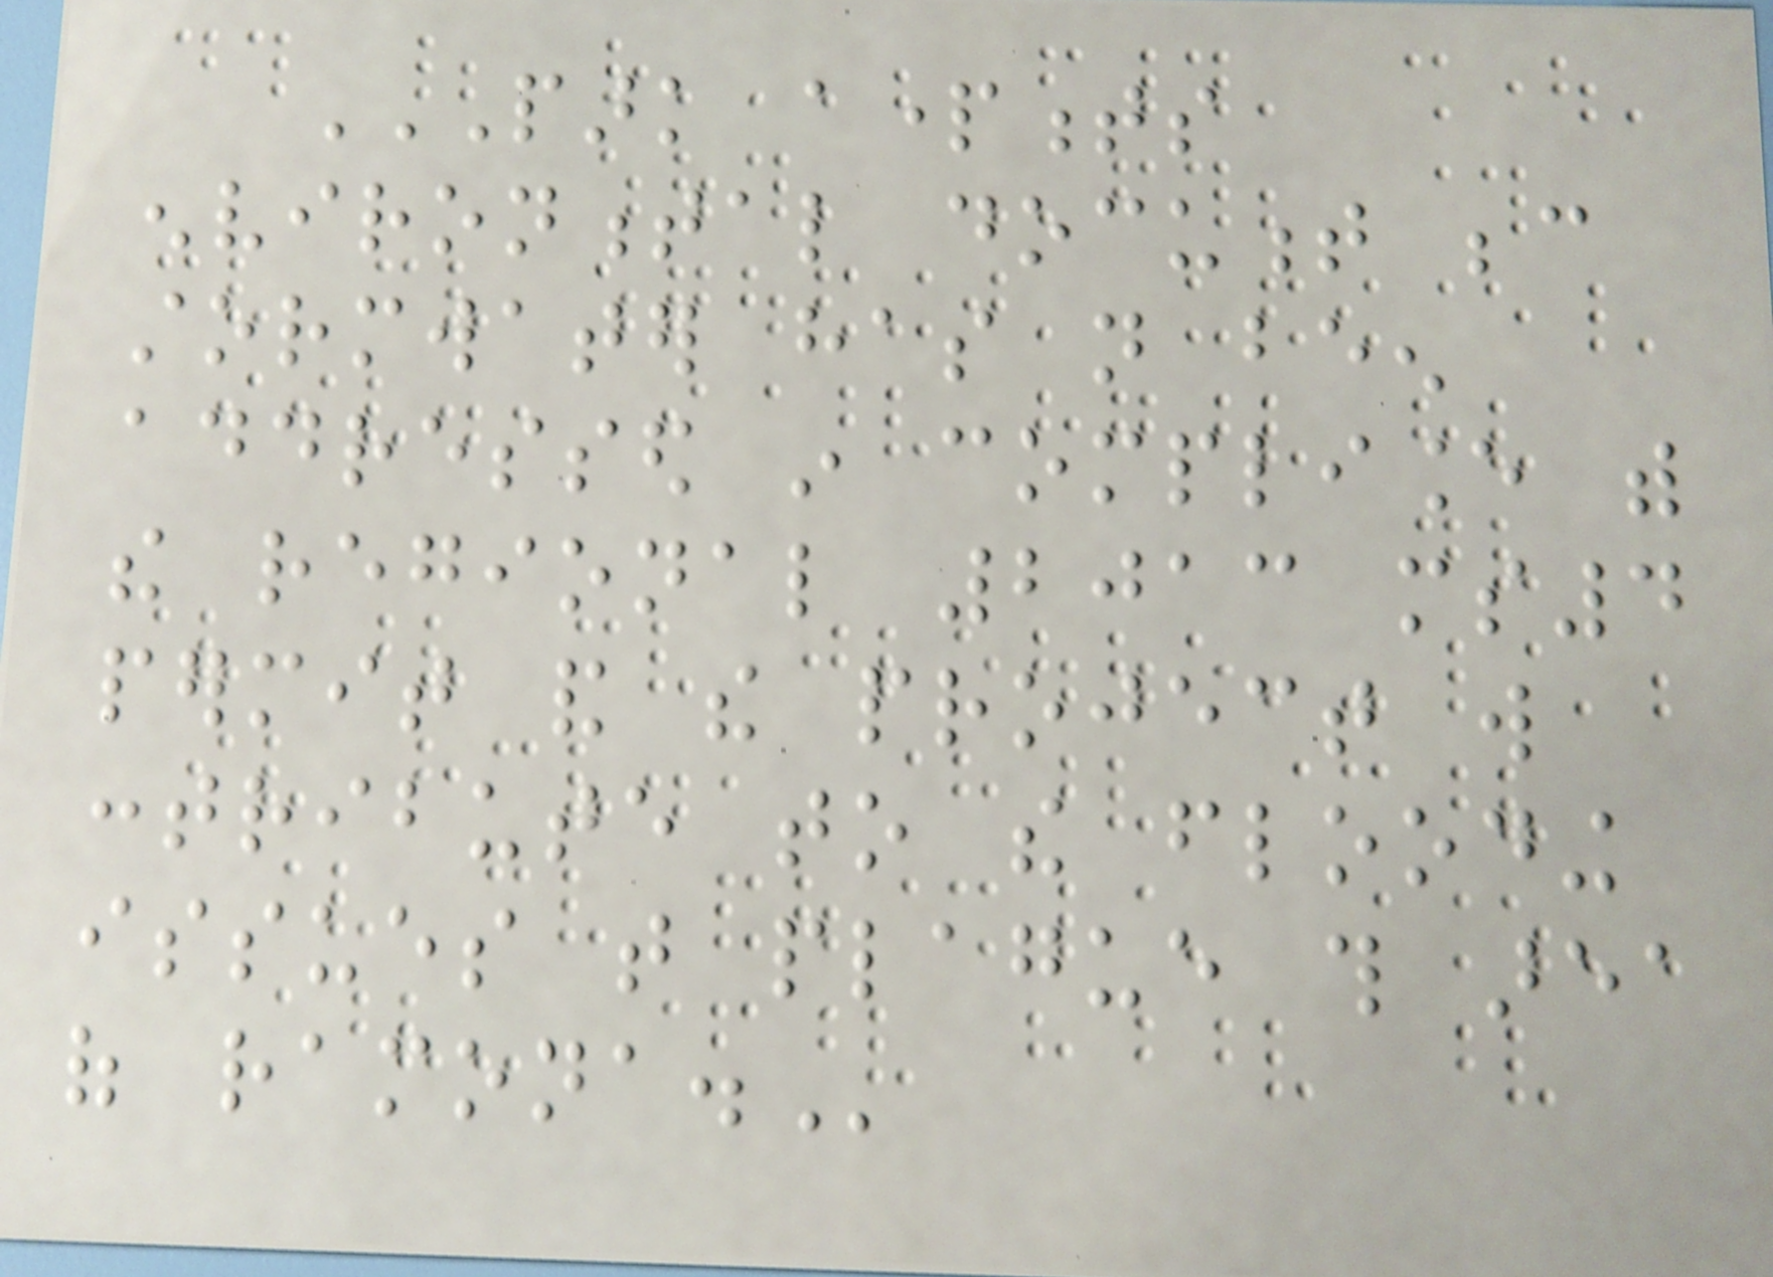PARK APARTMENTS
ENVIRONMENTAL DOCUMENT BECAUSE
STORMWATER HAS NOT BEEN
ADDRESSED IN COMPLIANCE WITH
THE REGIONAL 2013 MS4
PERMIT AND THE PROJECT WILL
CONTRIBUTE TO THE FLOODING
ISSUES THAT PLAGUE THIS AREA
OF RAMONA.
